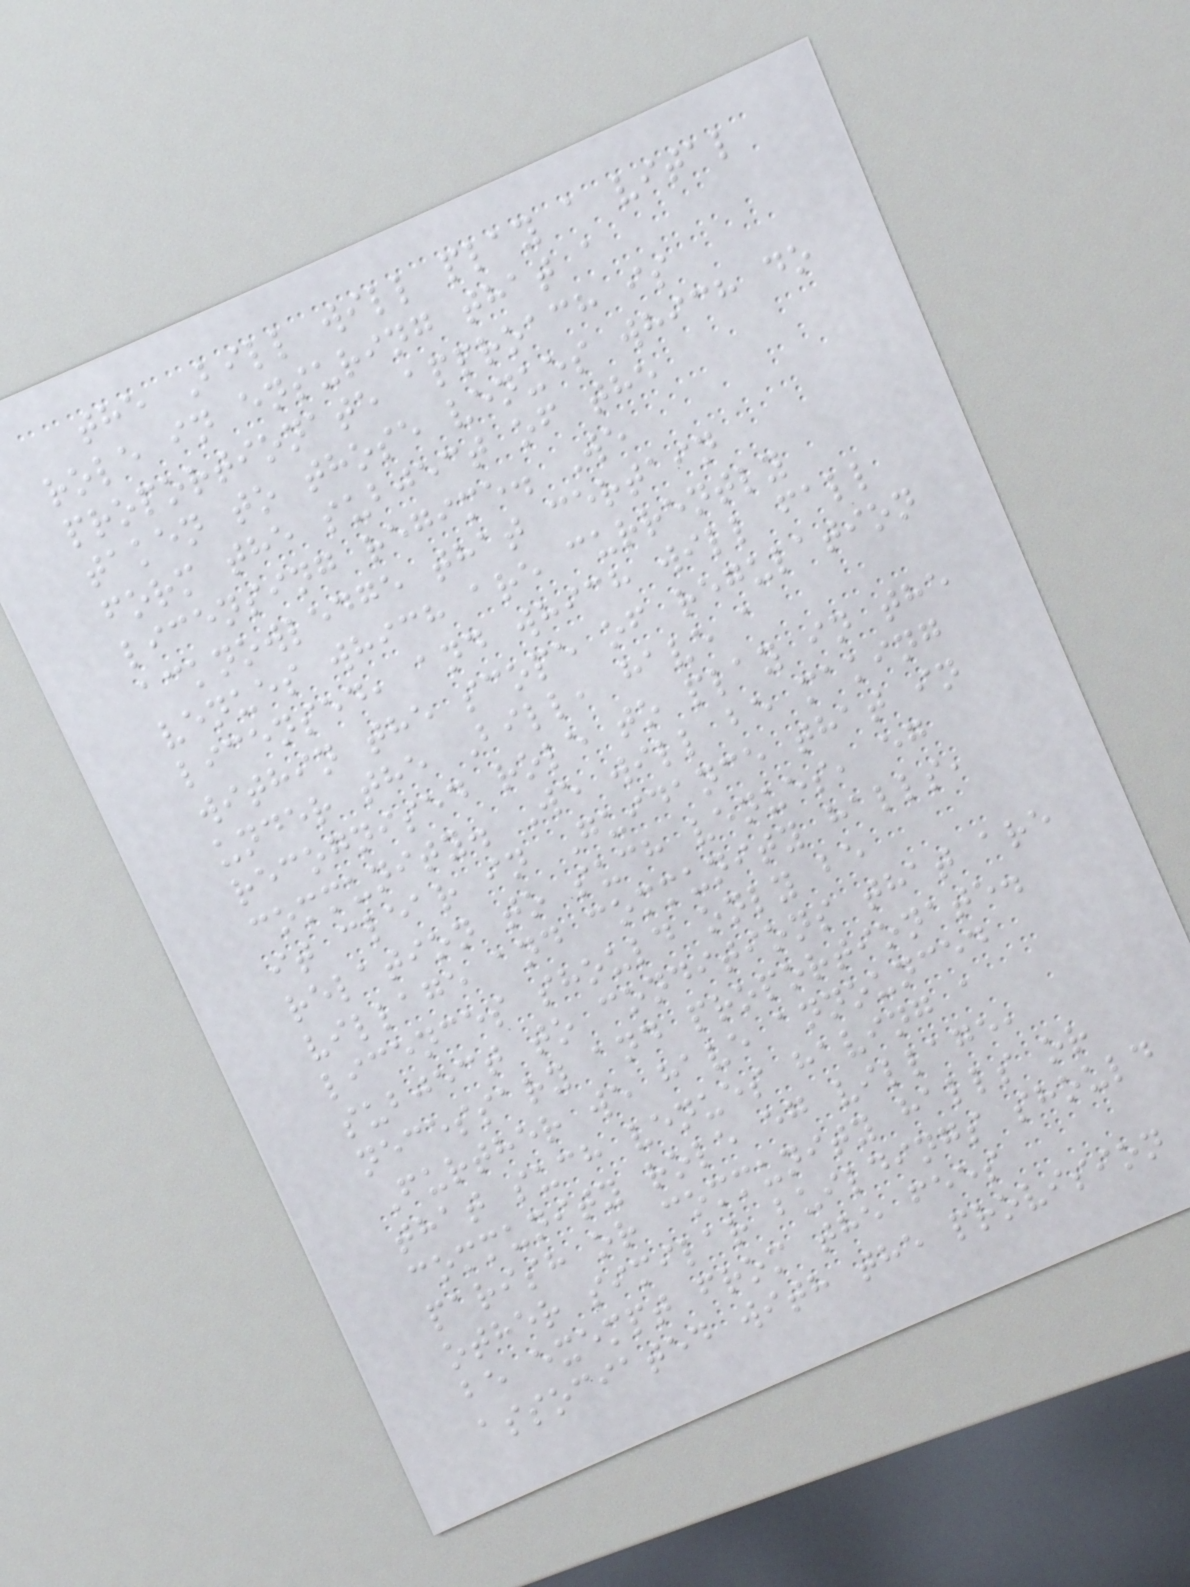the Bill will play a vital
role in ensuring that a
proportionate approach is
taken to those venues which do
form the subject of the
licensing regime. We
acknowledge that certain
venues which are currently
licensed, and which will fall
within the scope of regulation
under the Bill, have a
recognised role to play in the
community. We will be making
it clear in Guidance that in
relation to such venues, eg
village and community halls,
licences should only be
subject to conditions that are
necessary and proportionate.
Further we have announced
that such venues having a
community role eg village,
parish or community halls or
other similar buildings should
be exempt from the fees
associated with the provision
